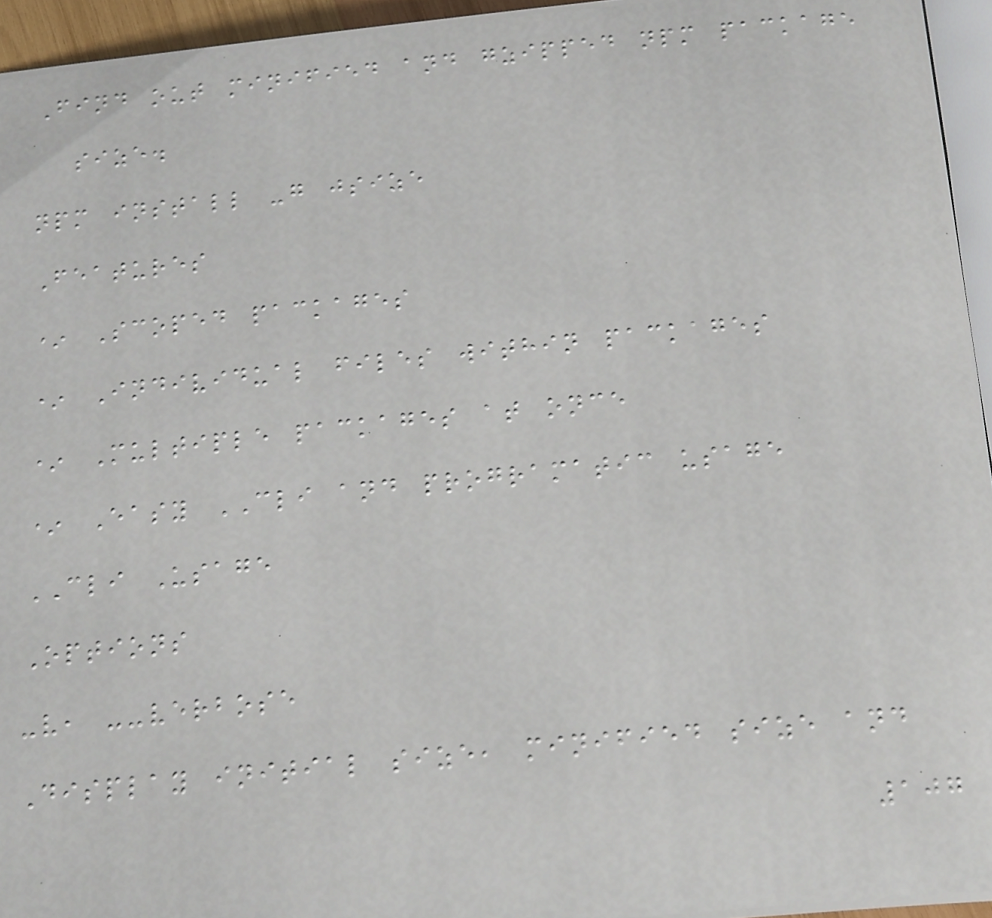Find out minified and gzipped npm package
size.
npm install -g jsize
Features
* Scoped packages
* Individual files within packages
* Multiple packages at once
* Easy CLI and programatic usage
CLI Usage
Options
-v, --verbose
Display initial size, minified size and
107
